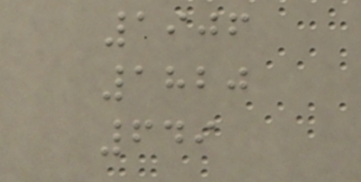1906
1820
649
